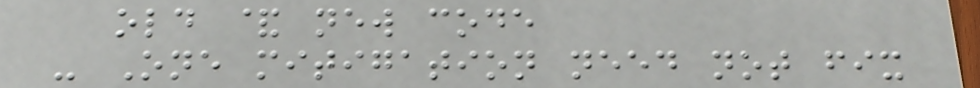old & new code
- One mitigation need not fix
